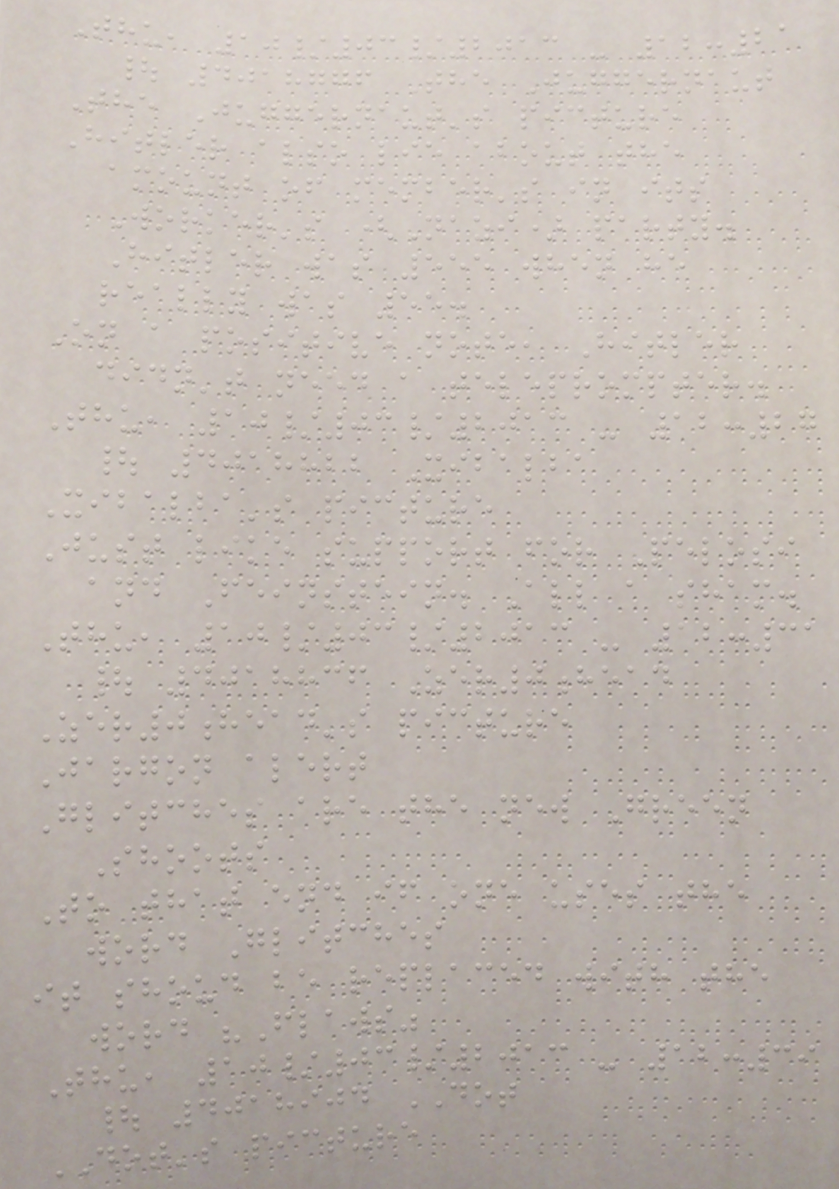Thu, 10/03/2013 - 12:21
| 4018776 The Juggernaut
The Juggernaut's picture
Hitler also lie about the
amount of member's in its
Worker's (Nazi) party.
Hitler was 555 when he
really was 55.
On a positive note, Hitler
didn't need a teleprompter.
Thu, 10/03/2013 - 12:27
| 4018822 Xibalba
Xibalba's picture
Just like support for Pelosi
and Feinstein. All a sham.
Thu, 10/03/2013 - 12:31
| 4018836 Zer0head
Zer0head's picture
Jargon alert
Glitches are the new Green
Shoots
To that end if one uses the
word Glitches
it shoud be replaced with the
word "Flaws"
Thu, 10/03/2013 - 12:39
| 4018904 DOT
DOT's picture
